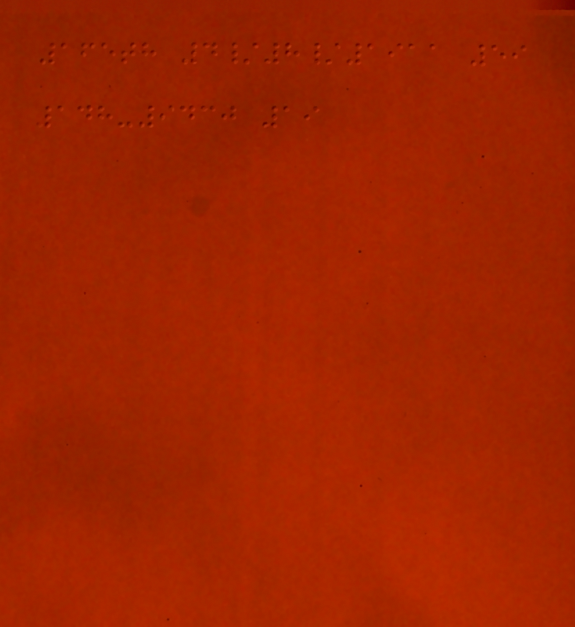165th 4/8/1911 59
148-9430 19
